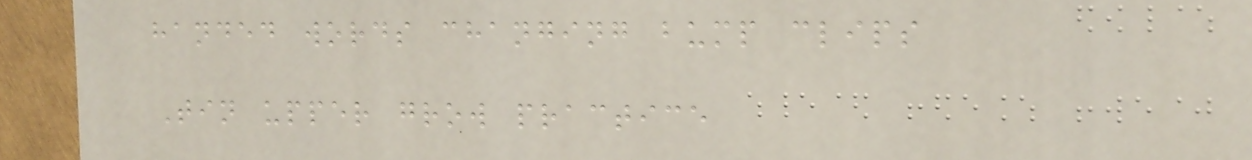handed words changing bump clips
Tin upper grow practice
